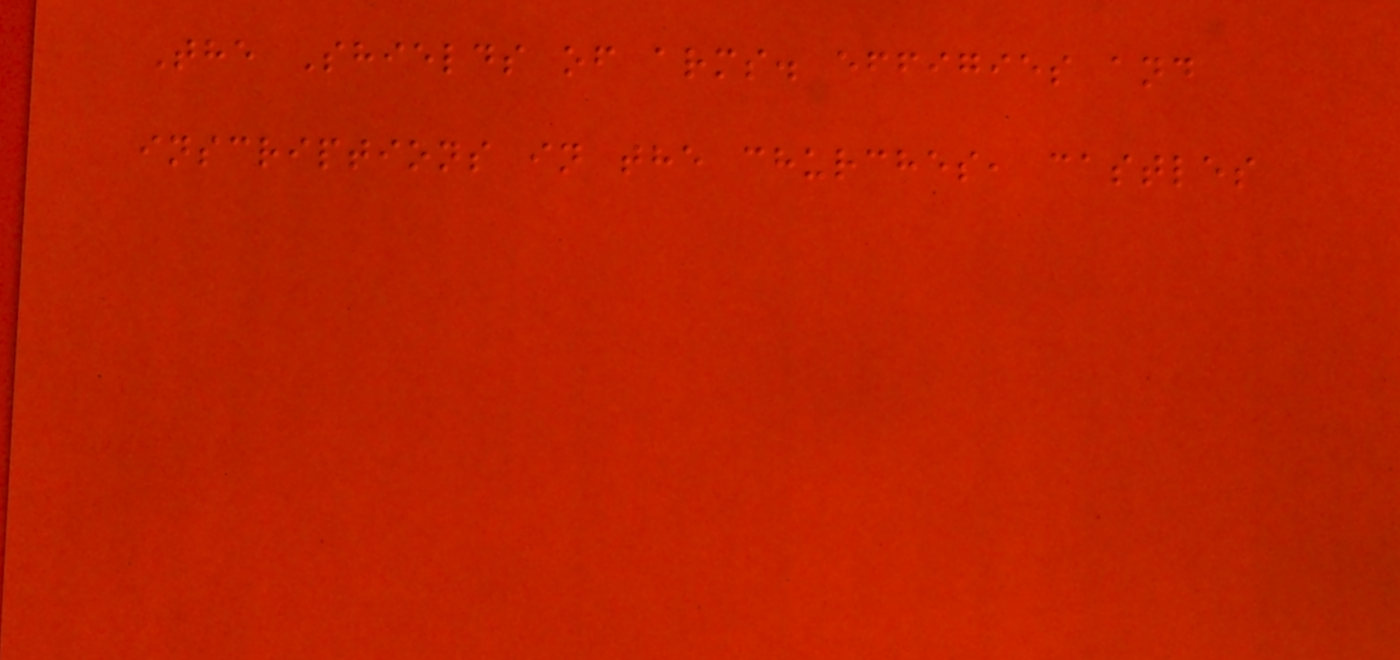The Shields of arms. effigies and
inscriptions in the churches, castles
